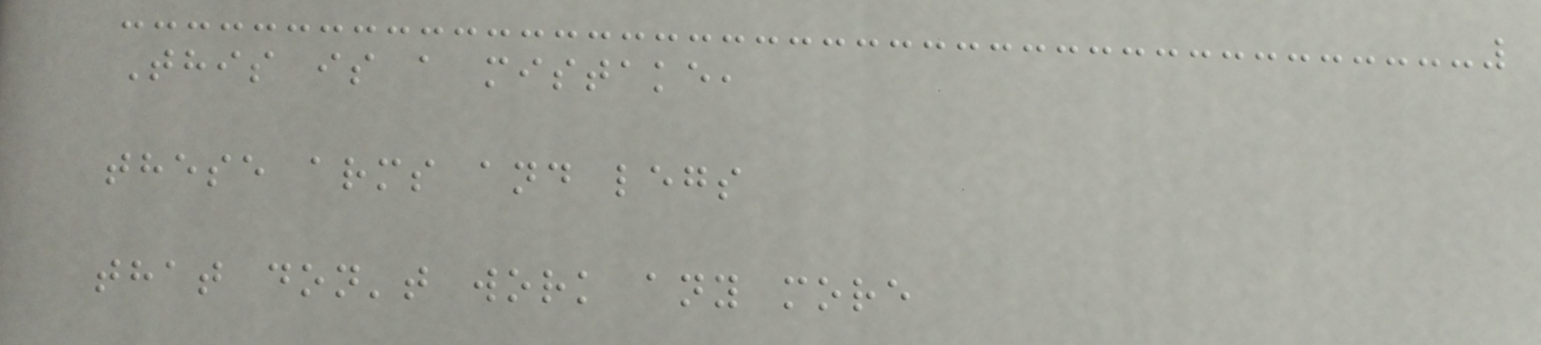This is a mistake,
these arms and legs
that don't work any more
